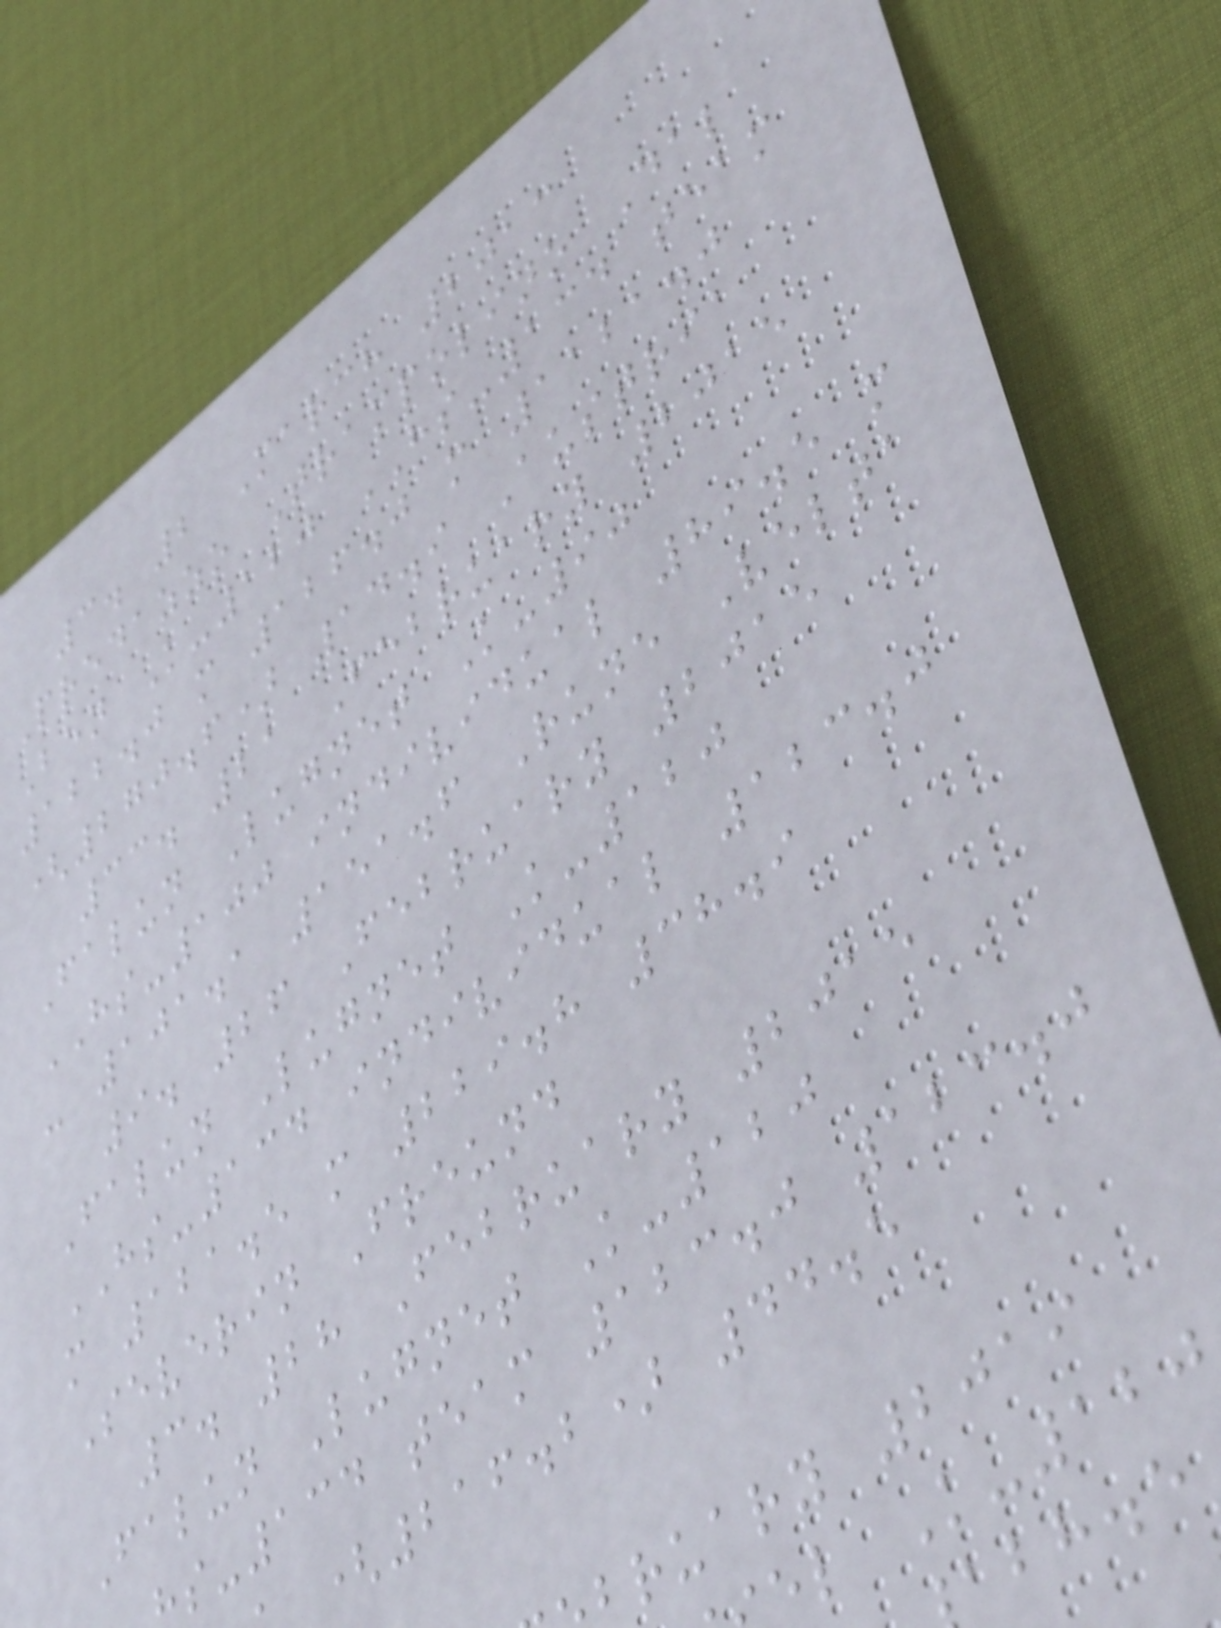3. 2 March 2013
Predazzo Trampolino Dal
Ben K-120 HS-134 team
122.0 m 126.0 m 1121.0
(270.6) 14.9 Austria
33. 21 February 2015
Falun Lugnet K-90
HS-100 individual 89.5 m
- 101.1 151.6 Rune Velta
9. 26 February 2015
Falun Lugnet K-120
HS-134 individual 123.0
m 121.5 m 229.8 38.9
Severin Freund
3. 28 February 2015
Falun Lugnet K-120
s-134 team 123.0 123.0
(216.2) 44.5
bruary 2019
el K-120
